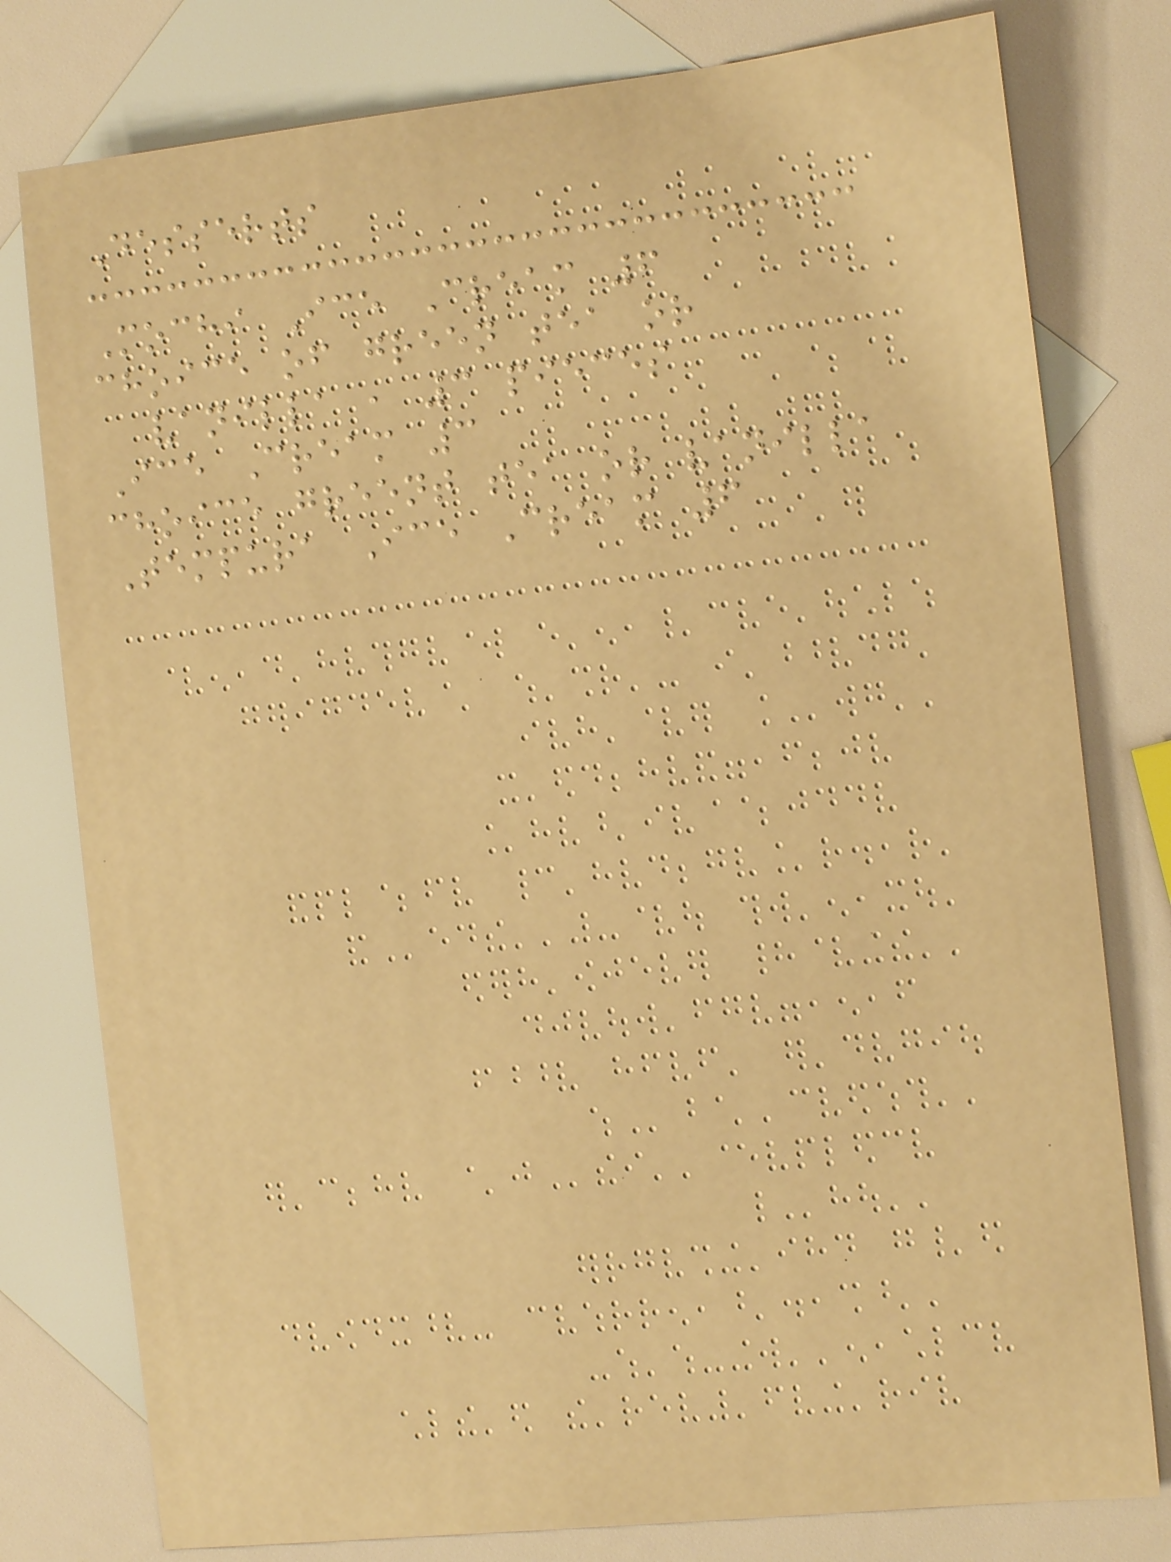Desserts
Mochi Ice Cream 6
choice of green tea or
vanilla , 3 pieces
Ice Cream 3
choice greent tea or vanilla
Tempura Ice Cream 6
